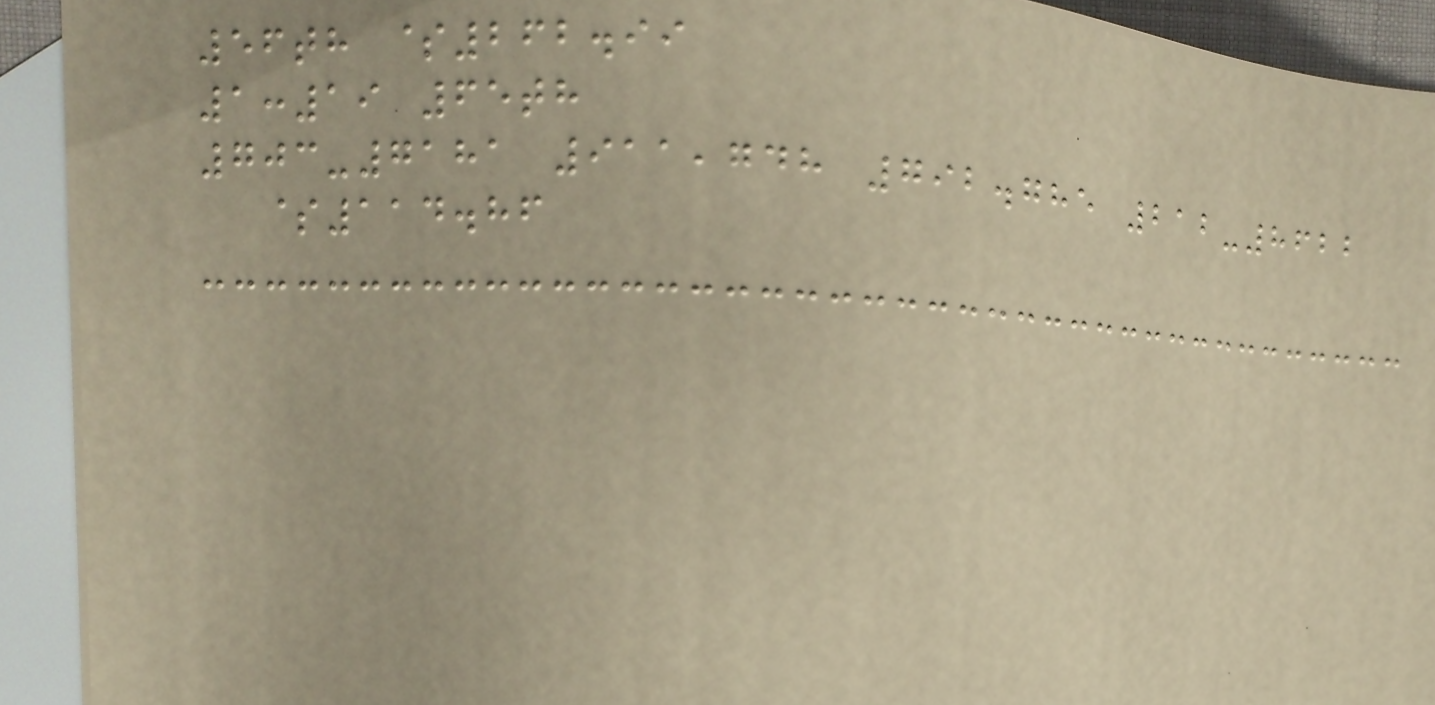56th $262.99
1:19 65th
703-7181 911,748 792.785 212-8622
$114.86
